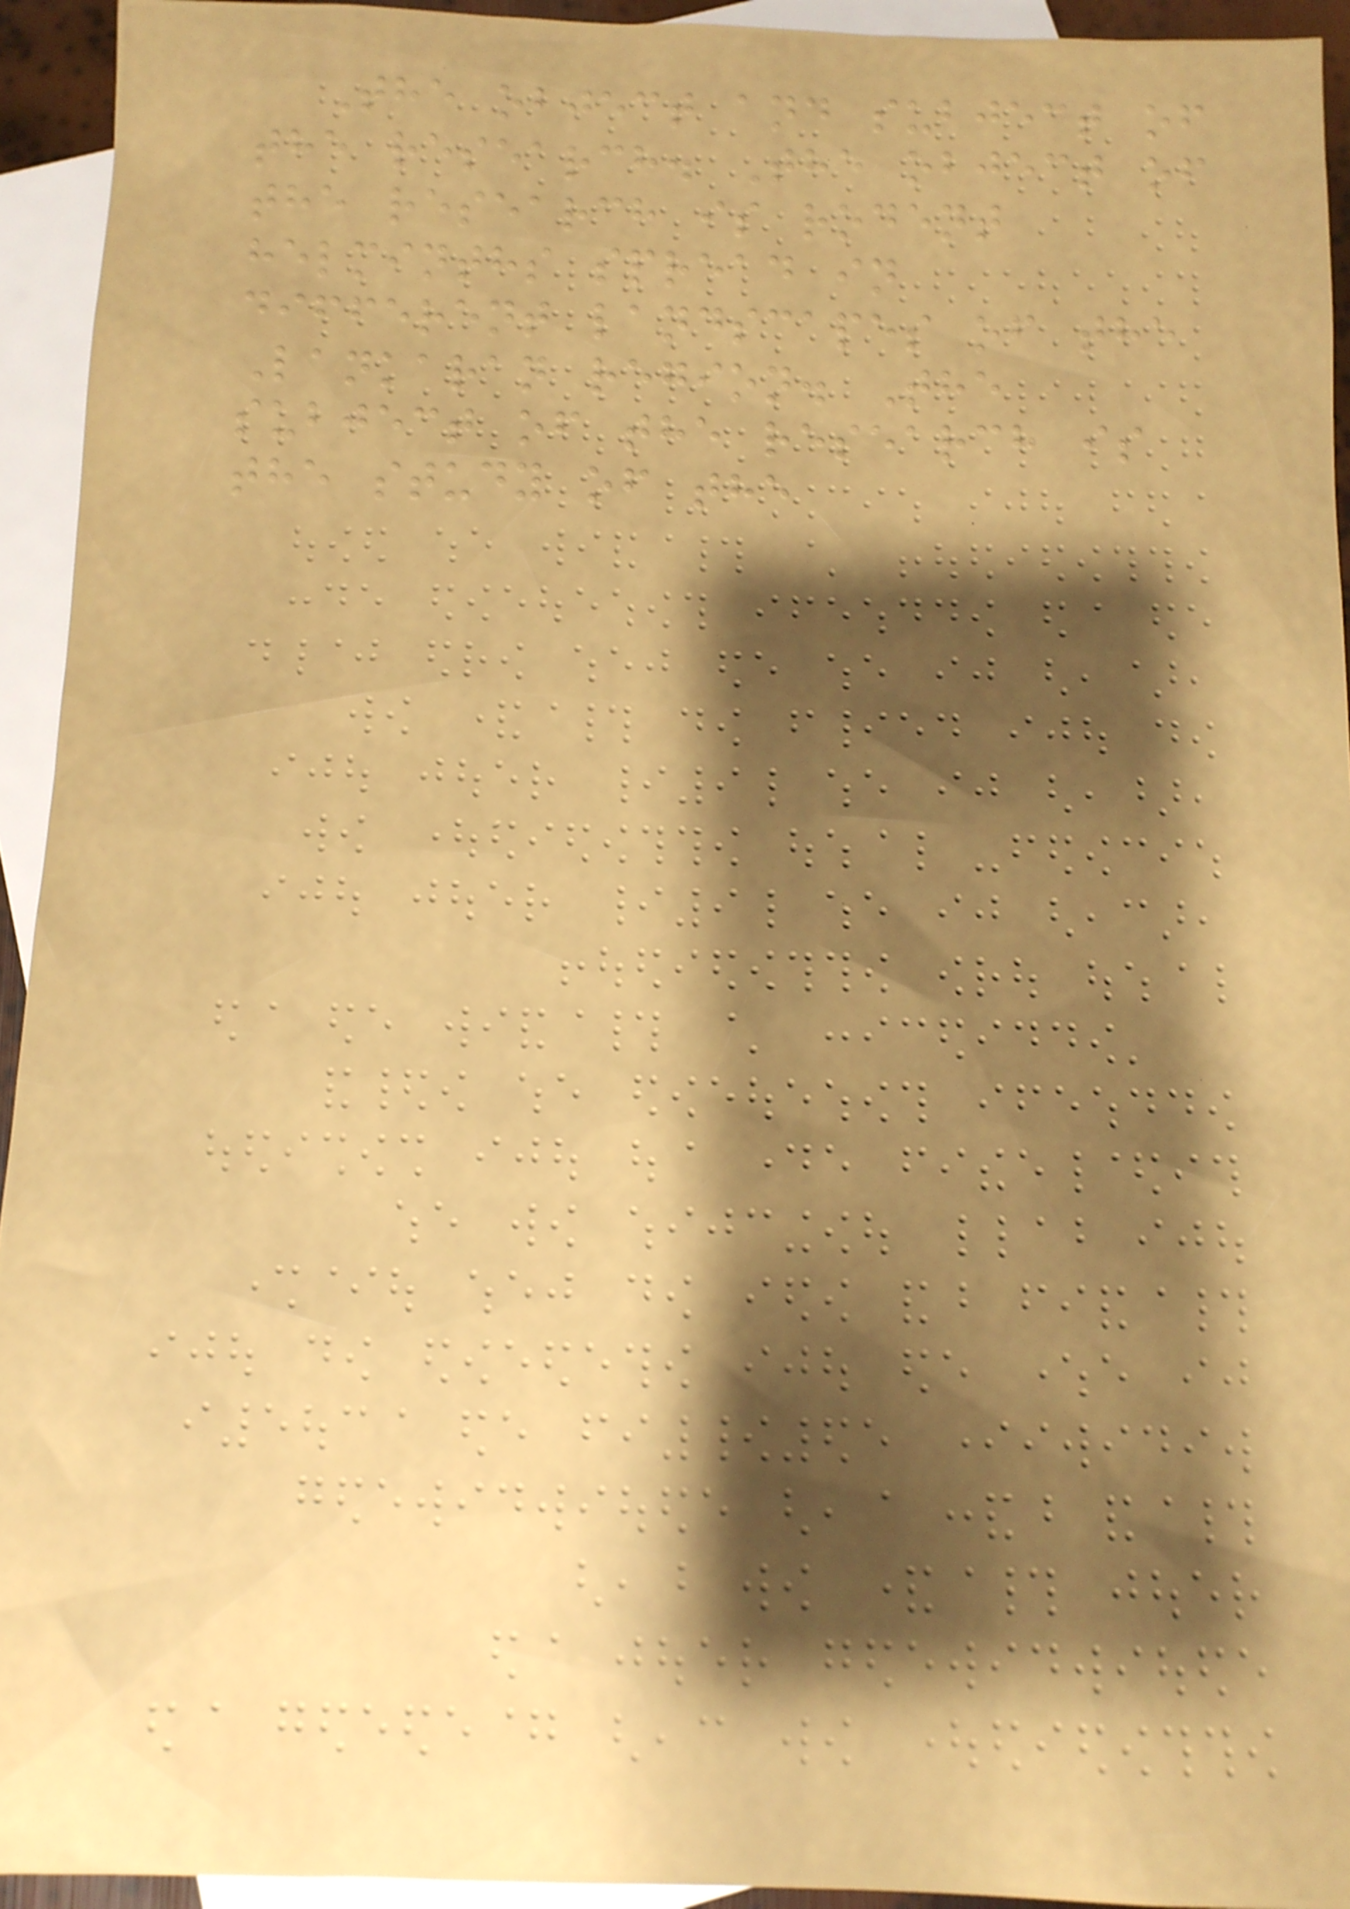The object and subject of
the research. The object of
the research is rodent
helminths spread in
different landscapes of the
Lankaran region. The
subject of the research is
the study of the
